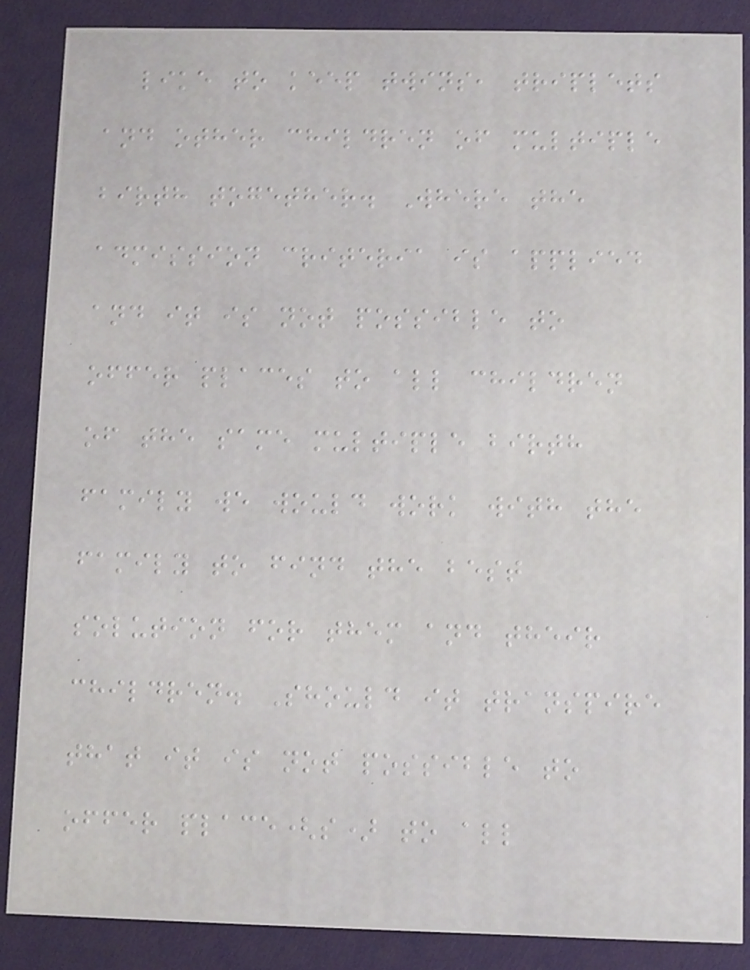like to keep twins, triplets
and other children of multiple
birth together. Where the
admission criteria is applied
and it is not possible to
offer places to all children
of the same multiple birth
family we would work with the
family to find the best
solution for them and their
children. Should it transpire
that it is not possible to
offer place(s) to all
